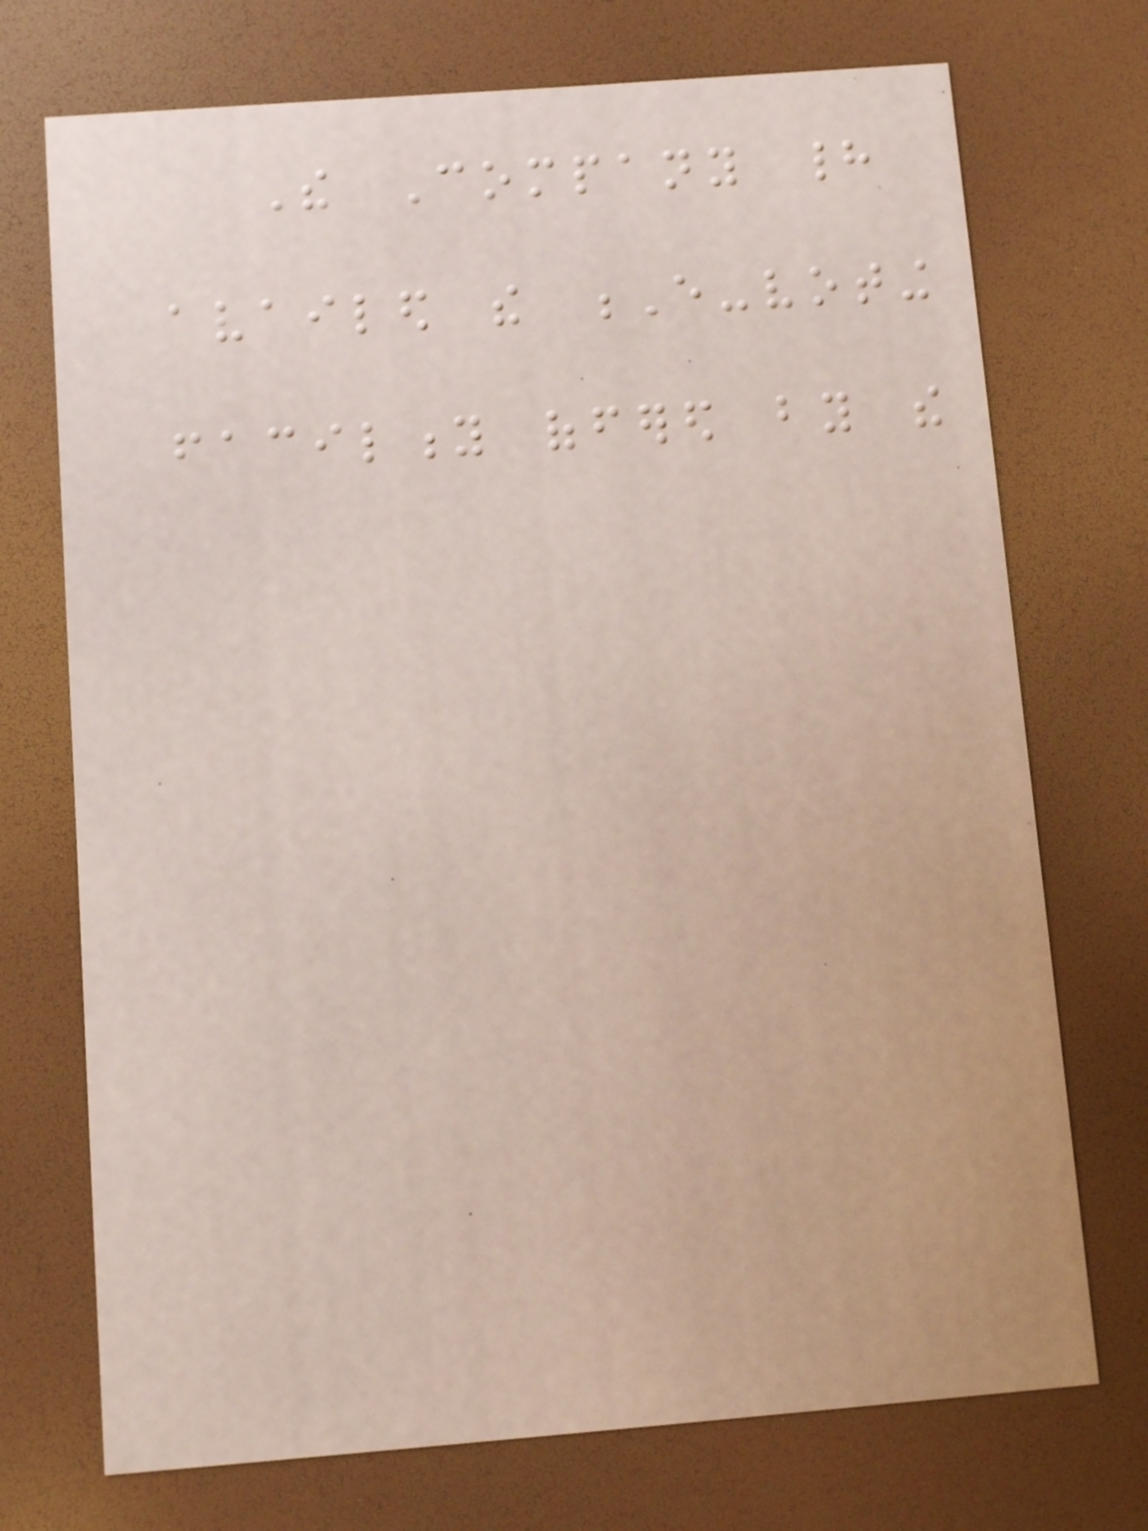The Company had
availed the E-voting
facility offered by the
